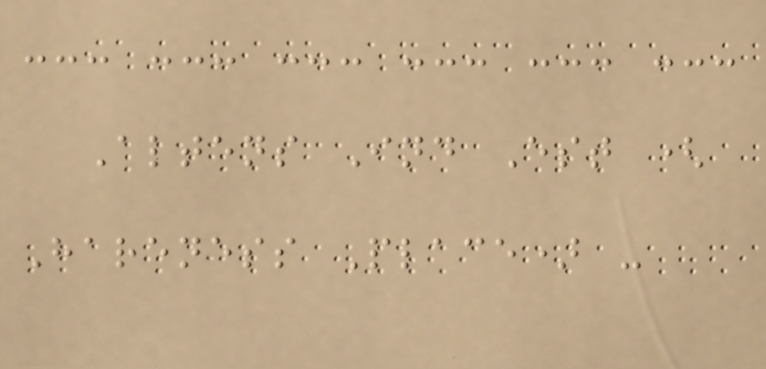--- --- --- --- --- ---
Altens Ind Est (
Hareness Place) -
